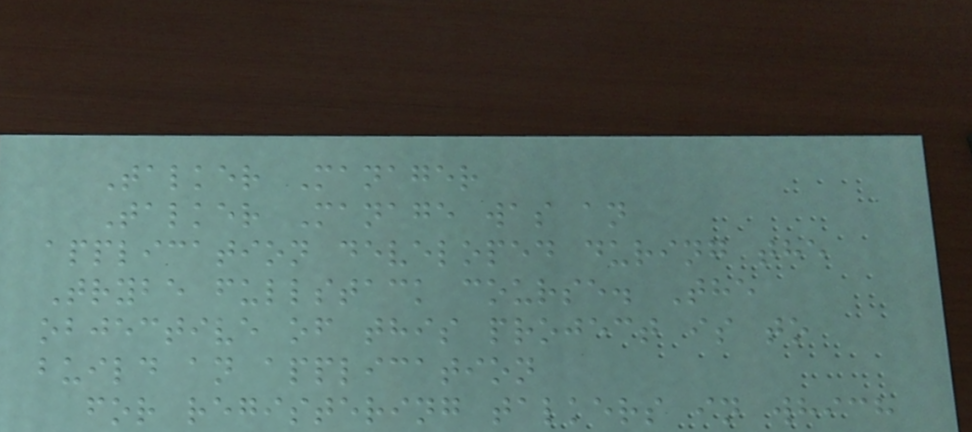Talker Manager
Talker Manage was an
application developed during the
Trybe fullstack course. The
objective of this project is to
build an application
for registering talkers in which
